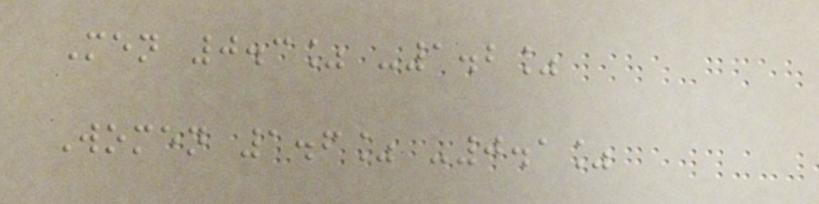Men 0.3% -1.2%
Women 1.6% -0.1%
